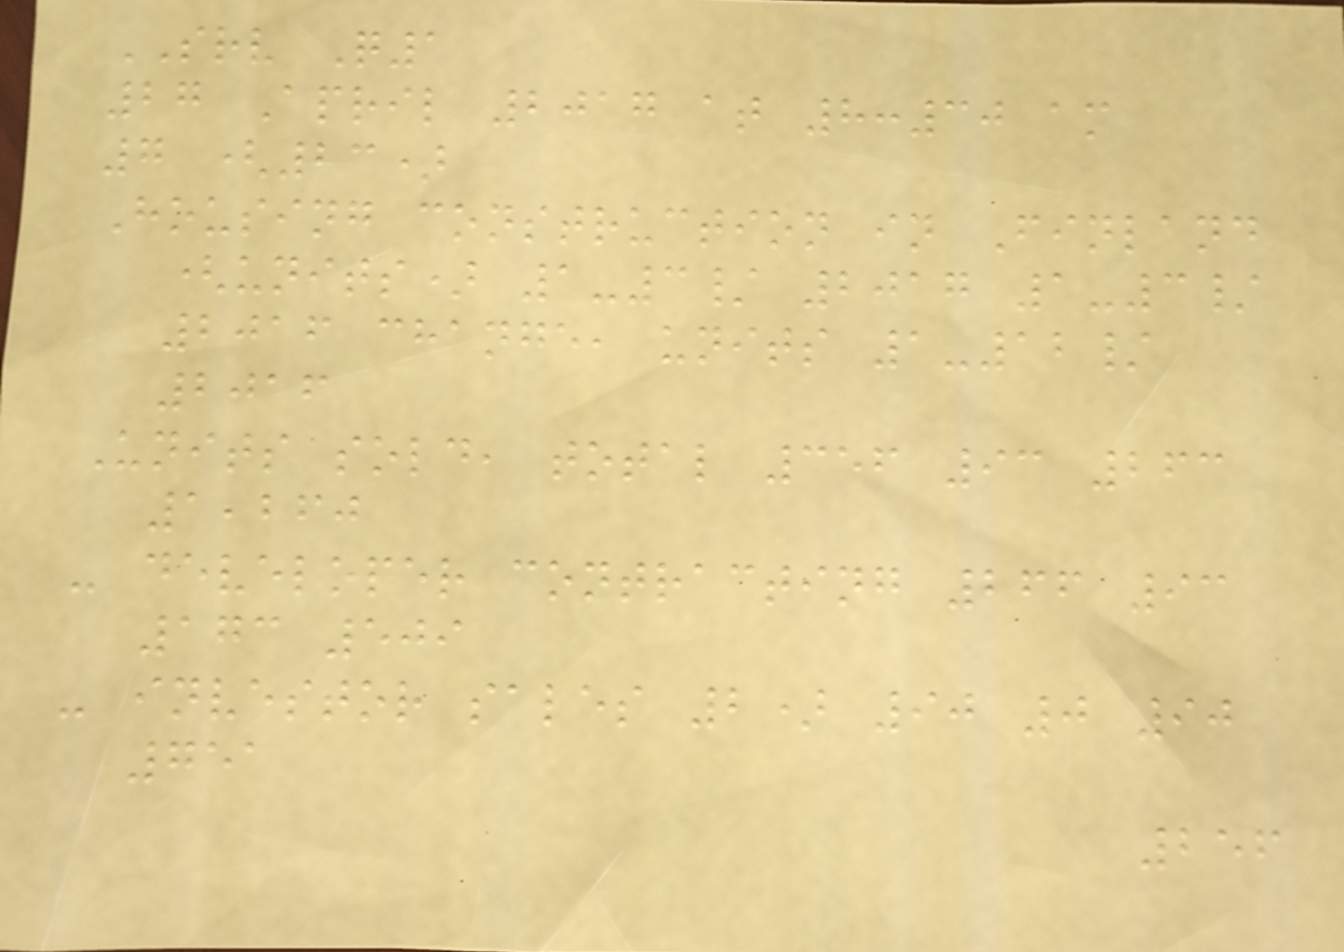SRV Q1
27 April 2017 at 8:30 am
7 (23)
Housing construction in Finland
(units) 1-3/ 2017 1-3/
2016 change, units 1-12/
2016
Units sold, total 356 93 263
1,260
- developer contracting 266 93
173 509
- investor sales 2) 90 0 90
751
256
